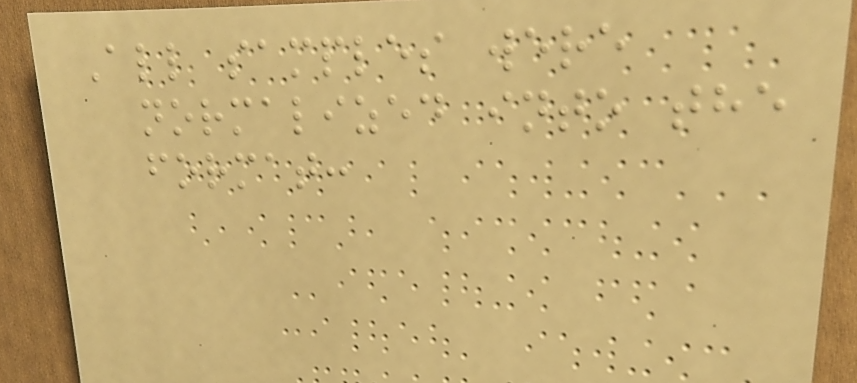All samples were
normalized into the
format:
